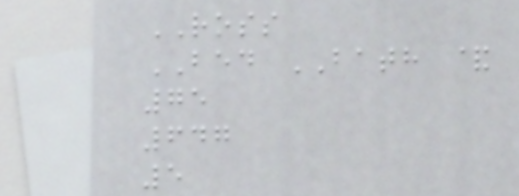ROSS
BED BATH &
75
647
5
